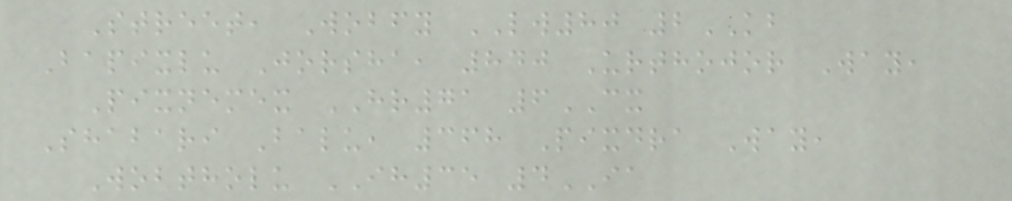Street, Wobfy LW80 2KB
Bapixlu Jorsha, 840 Urthojor Way,
Pixnemex HR71 6CX
Shabari Balu, 368 Pixdra Way,
Wobtholu IH35 4IA
